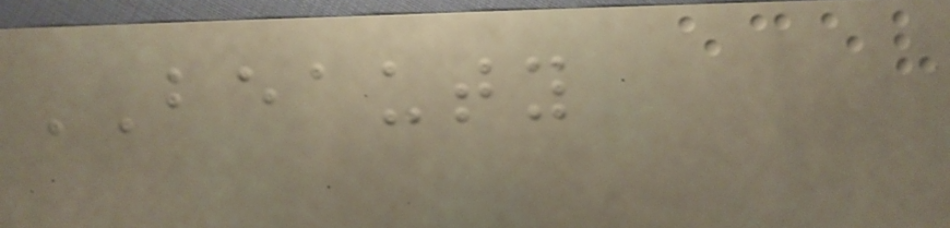BEAUTY
